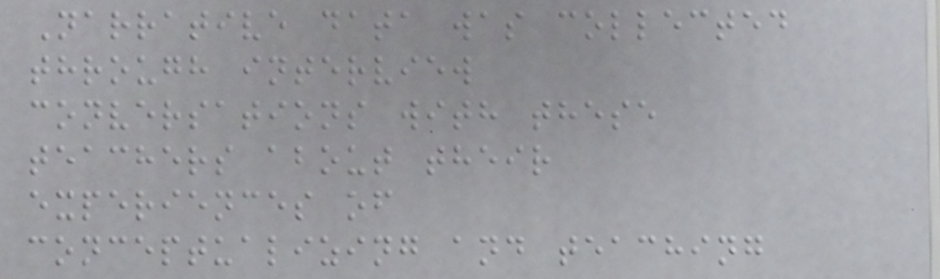Narrative data was collected
through interview
conversations with these
teachers about their
experiences of
conceptualizing and teaching
